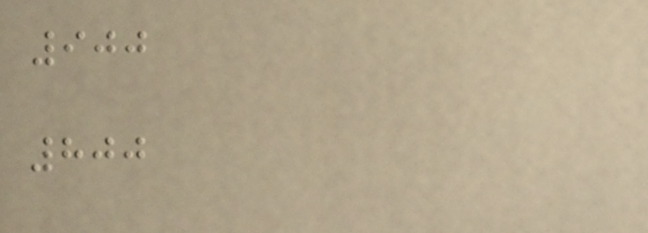900
800
